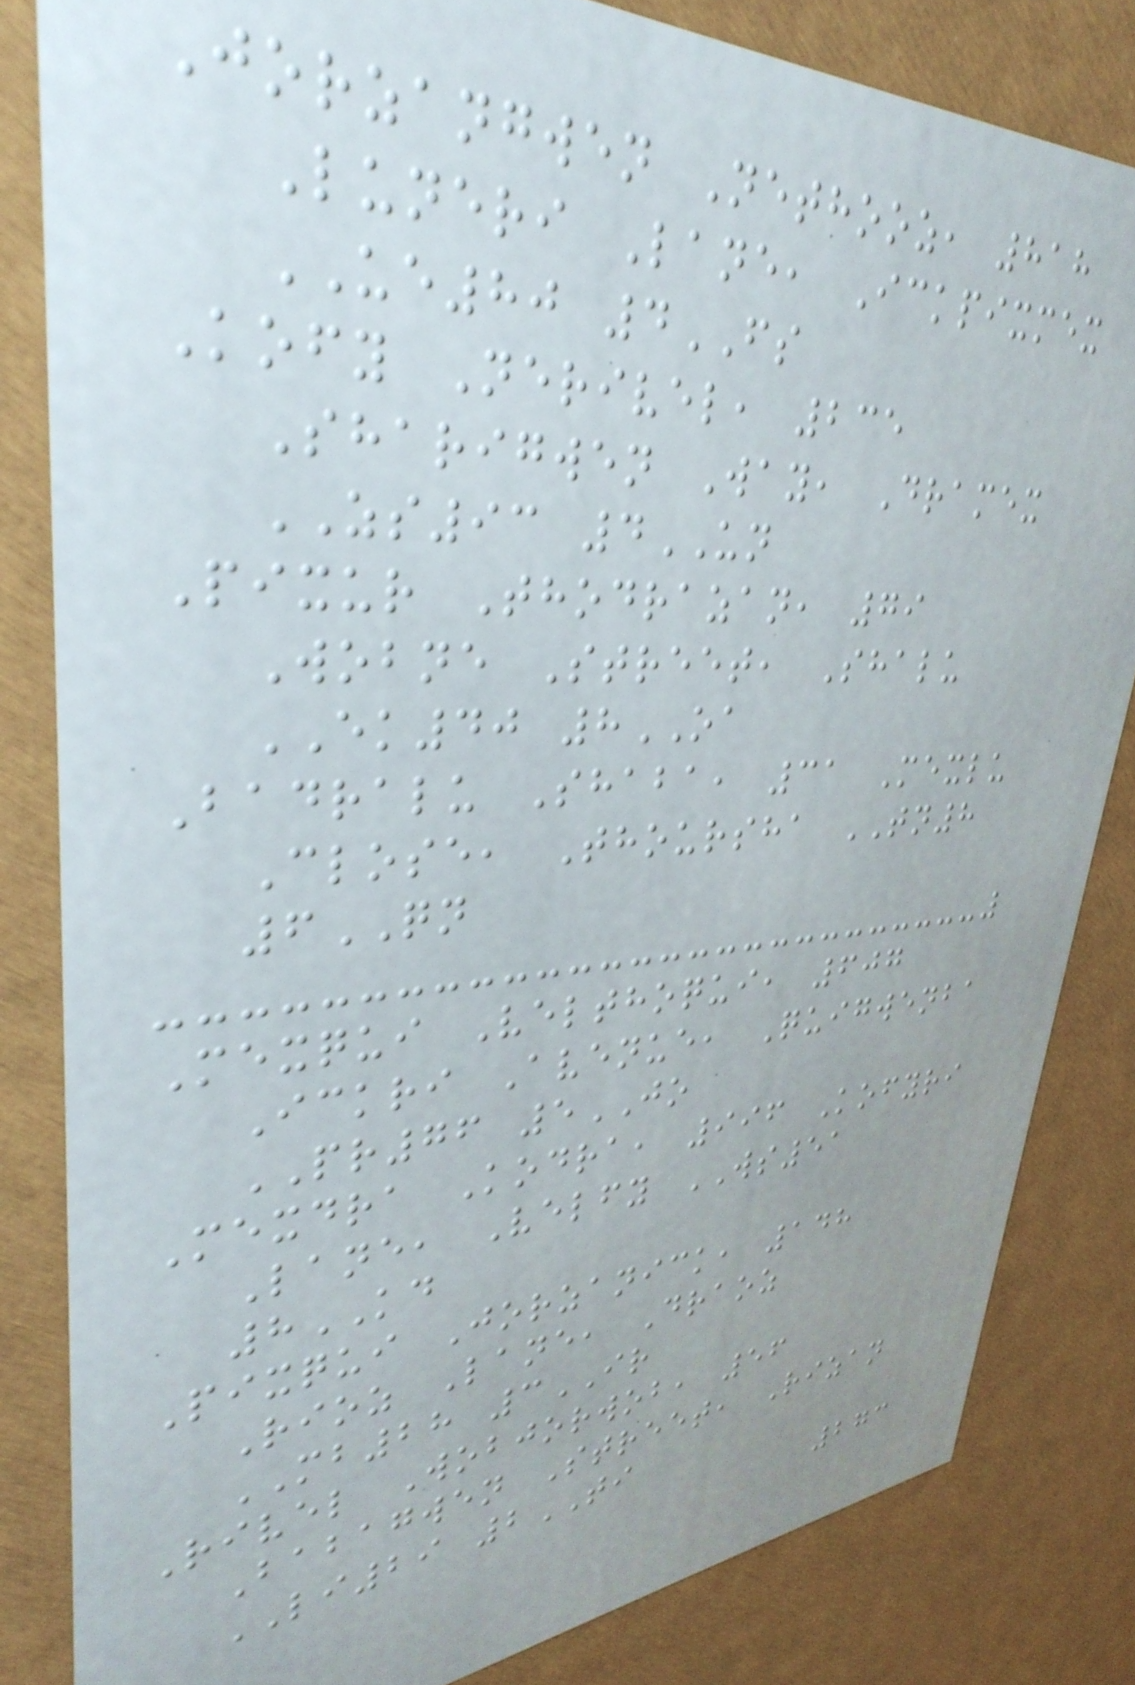Jorzangwen Nethooz, 818
Luneri Lane, Ickpixmex
UE80 4FS
Kofy Nerivel, 235
Sharigwen Way, Dramex
ZS93 4UN
Pixur Thodrazan, 79
Wobne Street, Shalu
EK40 8OA
Badralu Shaba, 31 Mexlu
Close, Thoursha TN8
6QN
Mexqui Velthoqui, 607
Ickri Avenue, Quigwenba
PR76 5JO
Mexdra Kodra, 996 Kofyri
Lane, Velfy WS51
8KD
Pixqui Jorzanick, 148
Rioz Lane, Draoz
MB28 3IR
Rivel Wobjorwob, 56
Babagwen Street, Rizan
LI29 2TI
273
